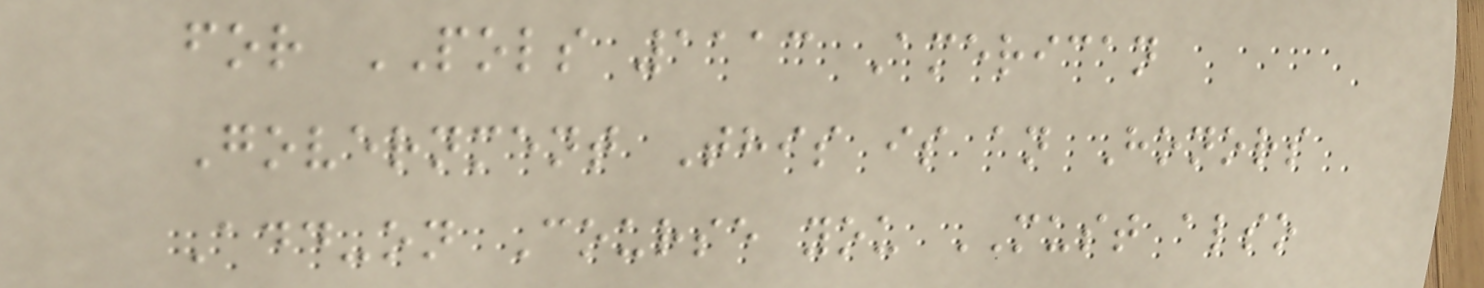for POLS 1113 American
Government This is an Honors
Add-on Course you MUST also
